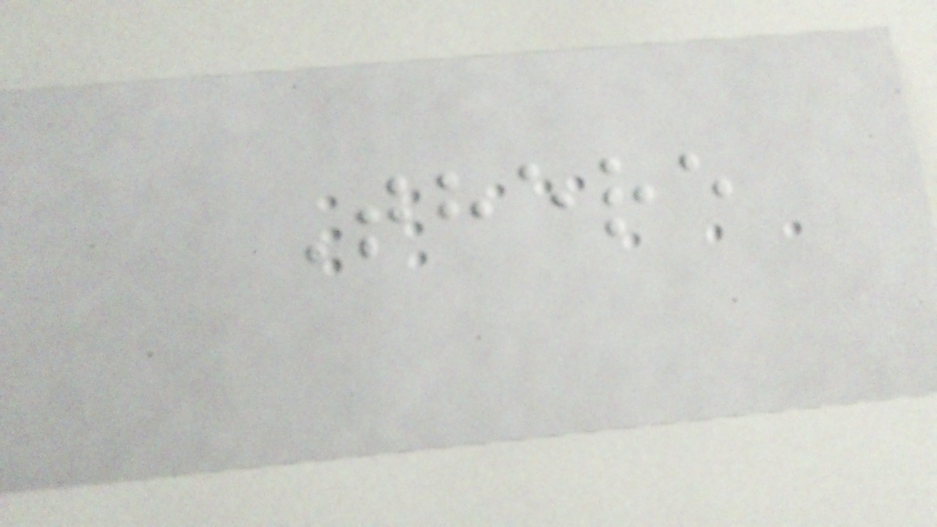There
